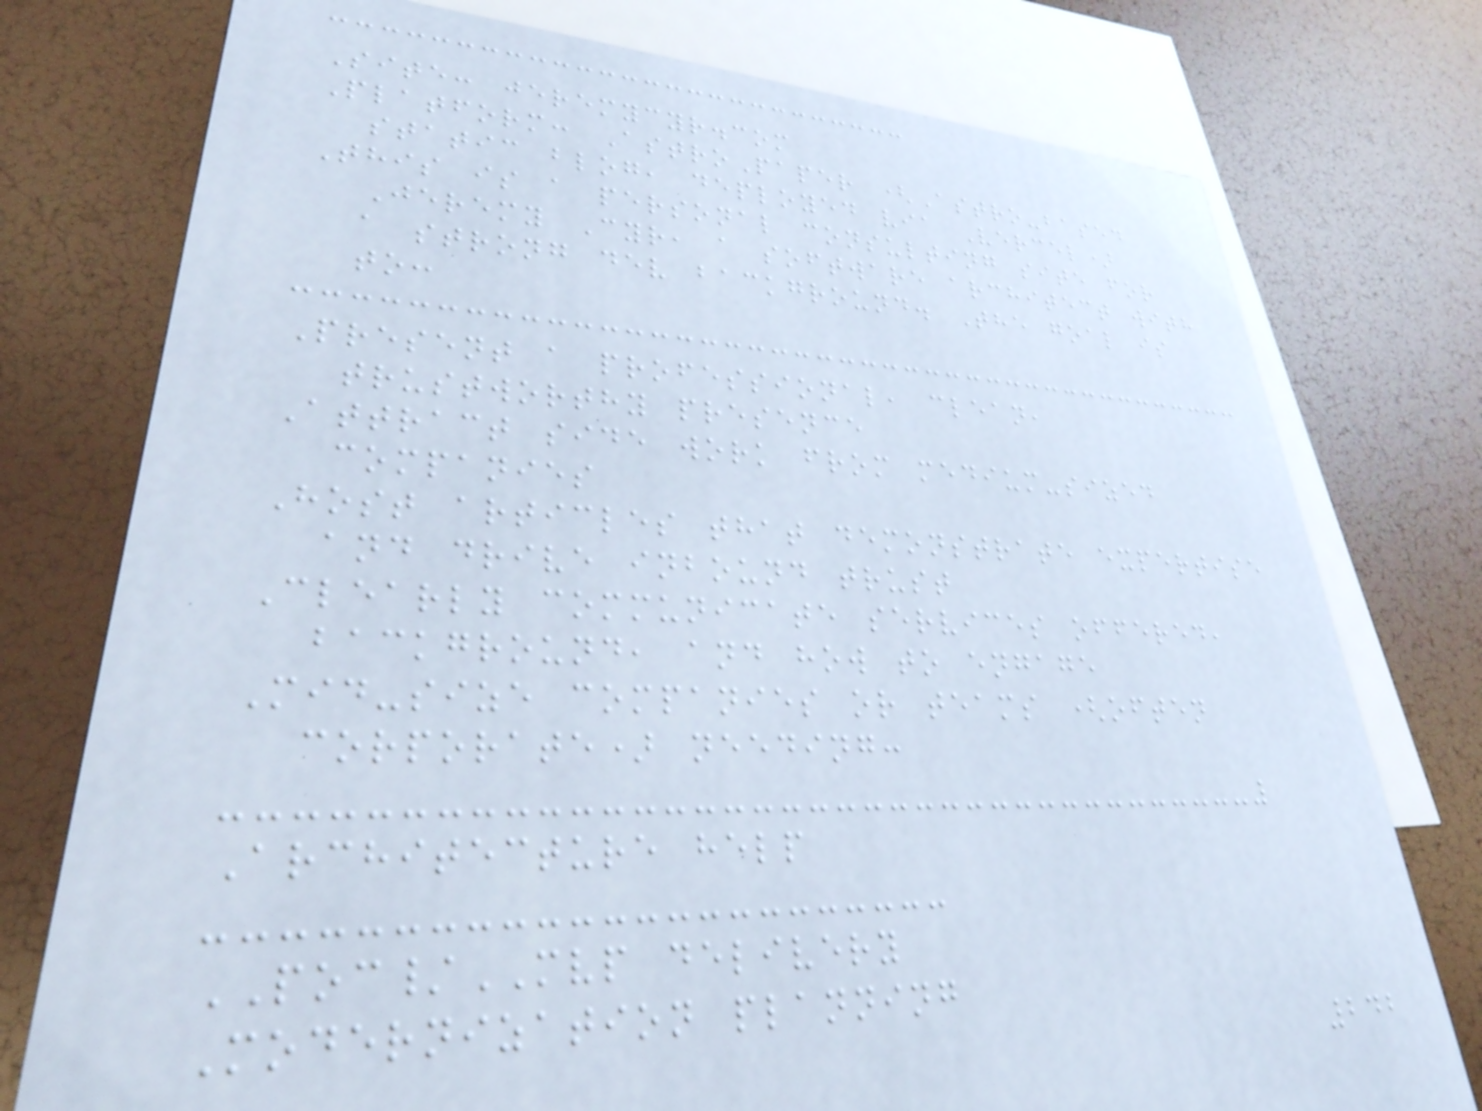Site: jeremycyr.com
Platform: AstroPaper (Astro-based
static blog, deployed via Vercel)
This is a personal consulting site for
Jeremy Cyr, a software architect with
a strong dev background. The goal is
to:
Present a professional, clean,
trustworthy presence
Attract side work from medium-sized
companies
Host articles that demonstrate expertise
and drive inbound trust
Clearly communicate services offered,
background, and how to engage
Mid-size companies or teams (often
corporate) needing:
Architecture help
POC/MVP delivery
Modernization planning
242
